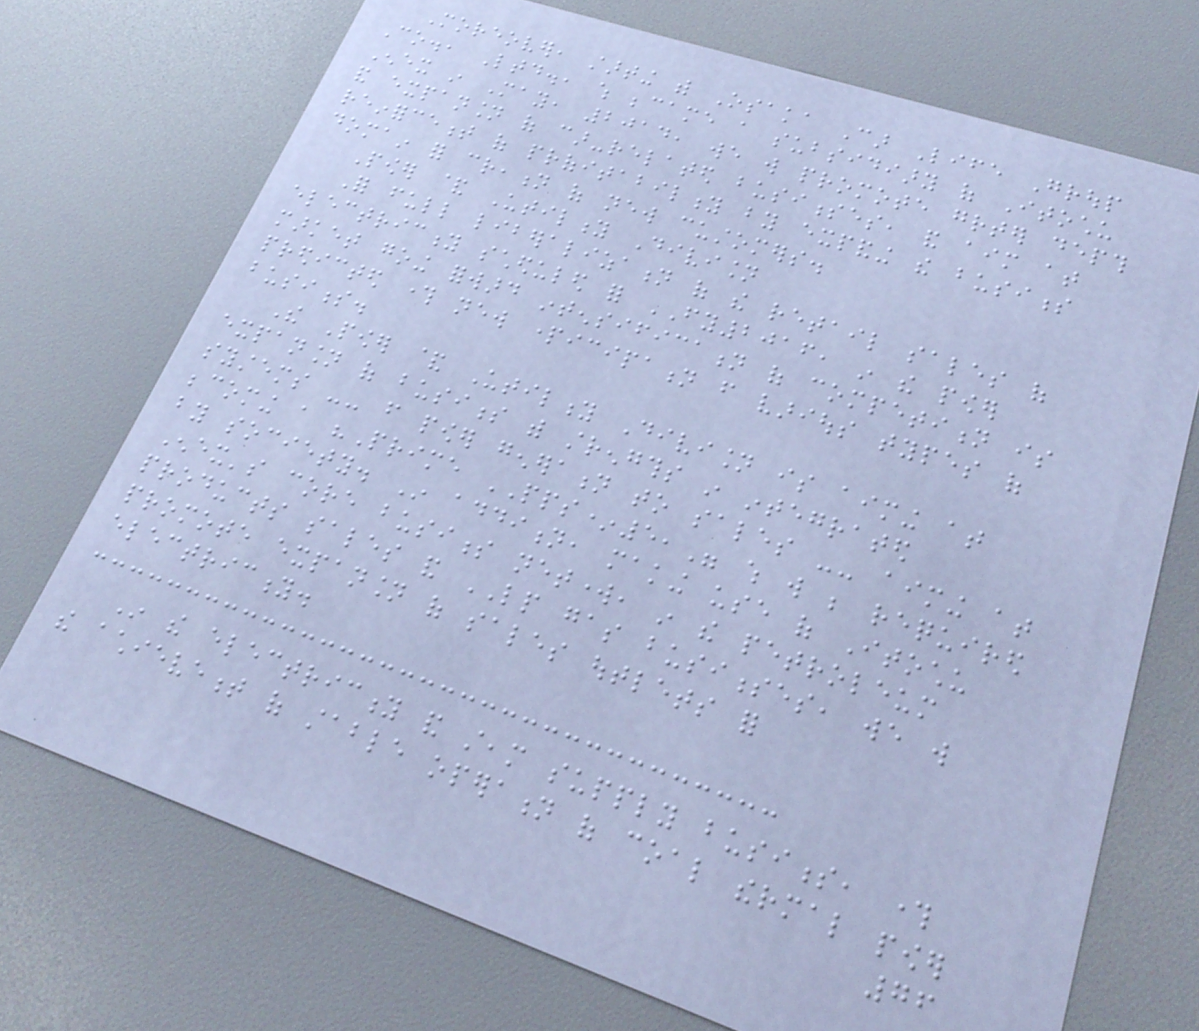Moreover, starting with Osaka Car Life Group
Co., Ltd., which became a subsidiary of Itochu
Enex in May, 2014, we will promote greater depth
and expansion of car-related businesses, and aim at
reinforcement of profitability by expanding the business
domain for creation of new customers.
Power & Utility Division
For full liberalization of the retail sales of
electricity scheduled for FY2016, in the power
market going forward intensification of competition is
predicted through new participation from various types of
business.
The Power & Utility Division is aiming at
expansion of business with strengths in integrated
systems -- from power generation to sales -- aiming at
becoming a "Prime PPS*5," which will be required
by society. In addition, making use of Itochu
Enex's core business network, in the petroleum
products sales and LP gas businesses, we will
promote expansion of sales outlets for
electricity.
In the electricity and steam supply business, through
the achievement of stable operation of coal thermal power
76
